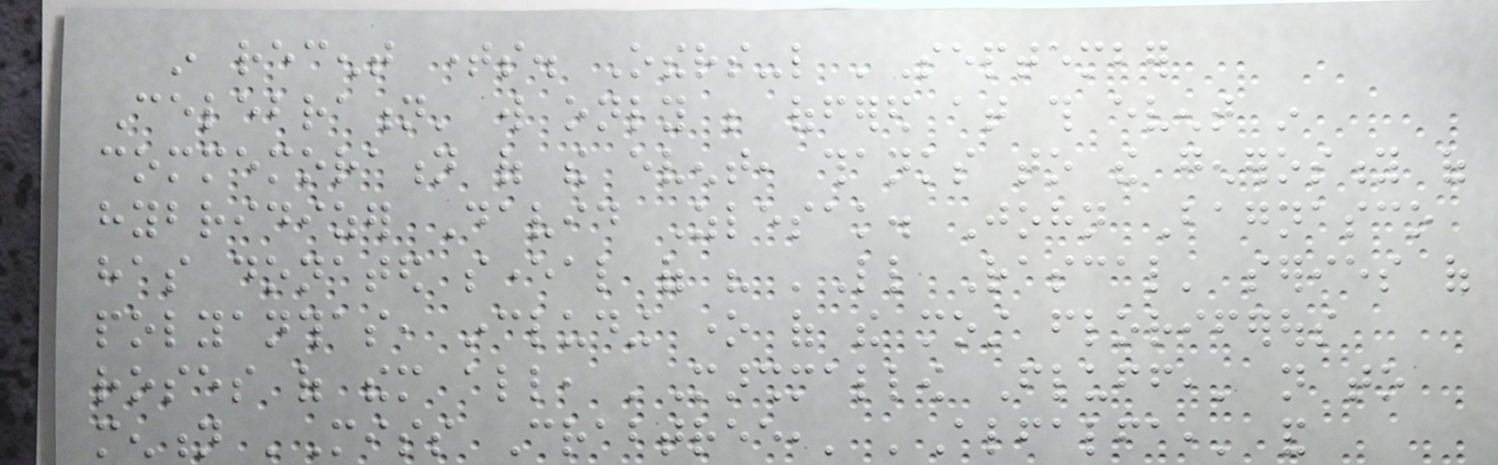in recent times. Others-like 'September
Celebration' will only be offered at this event in
commemoration of the event, thanks to the generosity of
hybridizer David Zlesak. John Bagnasco
has donated several of his 'Little Rascal' series of
polyanthas, including one of the most floriferous
roses of them all, 'Marshmallow Fluff,' not to
mention 'Miss Crabtree,' 'Alfalfa,' and
